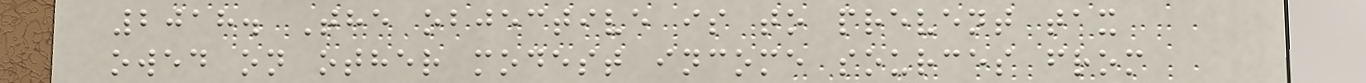2018. The objective is to prevent tax
owed on other modest income sources from
